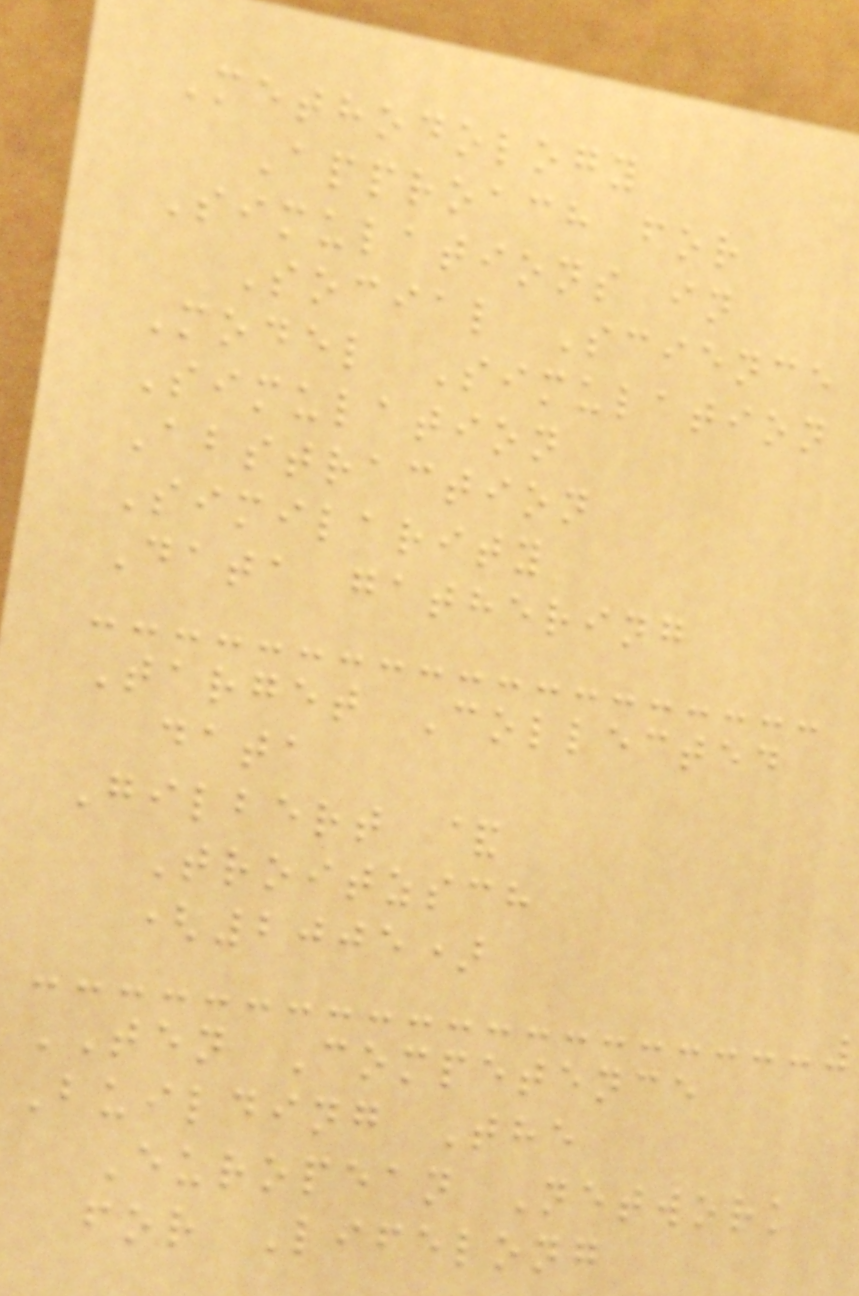Methodology
Approach for
Simulations in
Social Science
Model Simulation
Simulation
Abstraction
Similarity
Data gathering
Target Collected
data
Gilbert &
Troitzsch
(2005)
TEN Competence
Building The
European Network
for Lifelong
